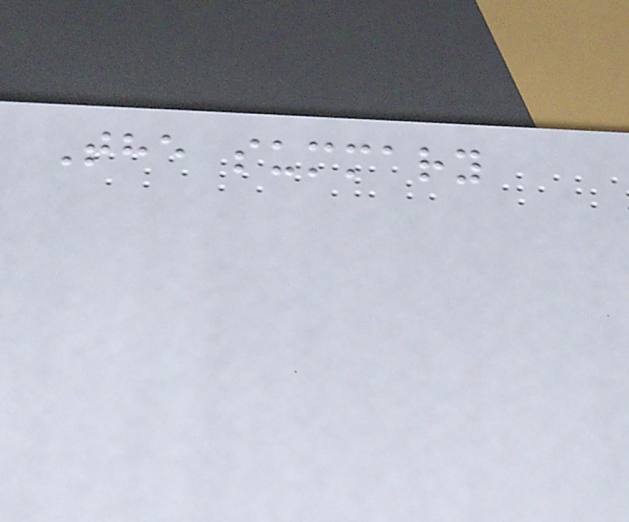The summary
